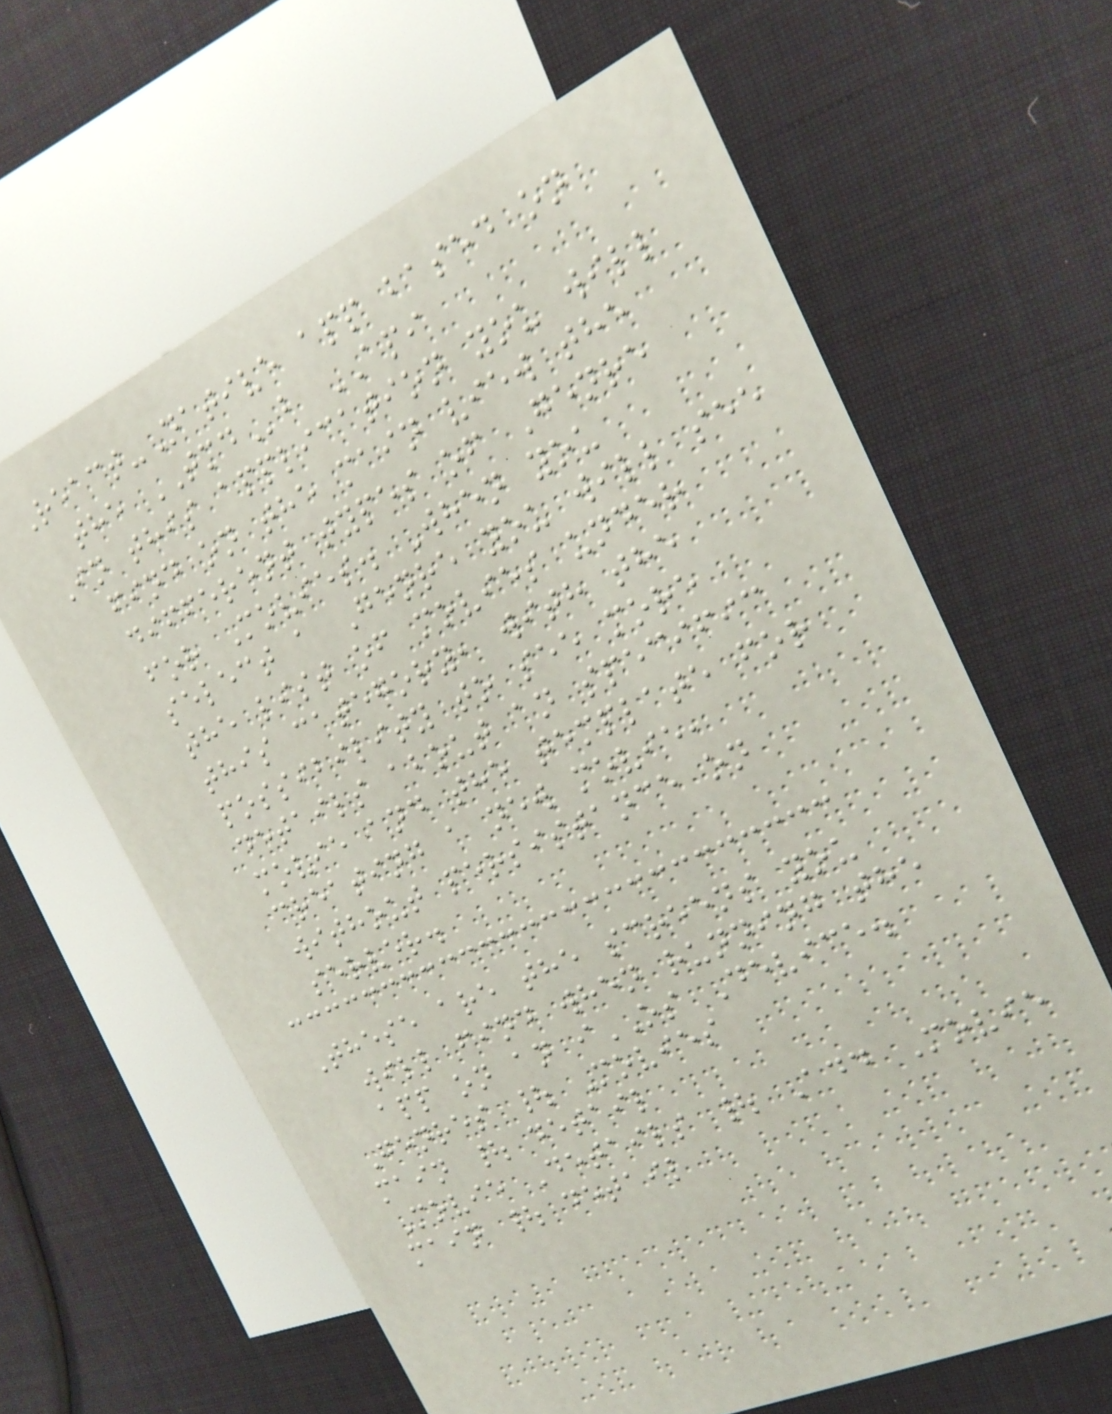React-Native app based on
the TMDb API
In this application you will
find on the main view the
different types of Genre
for Movies. When you
select a Genre you will see
the list of movies under
this category, with the
possibility to see more
details about an specific
movie and the template for
creating a new movie,
without persistance on
server.
These are the screens you
will find when running the
app on an iOS Device.
Genres | Movies
main | detail
Movie Details | Add Movie
main | detail
